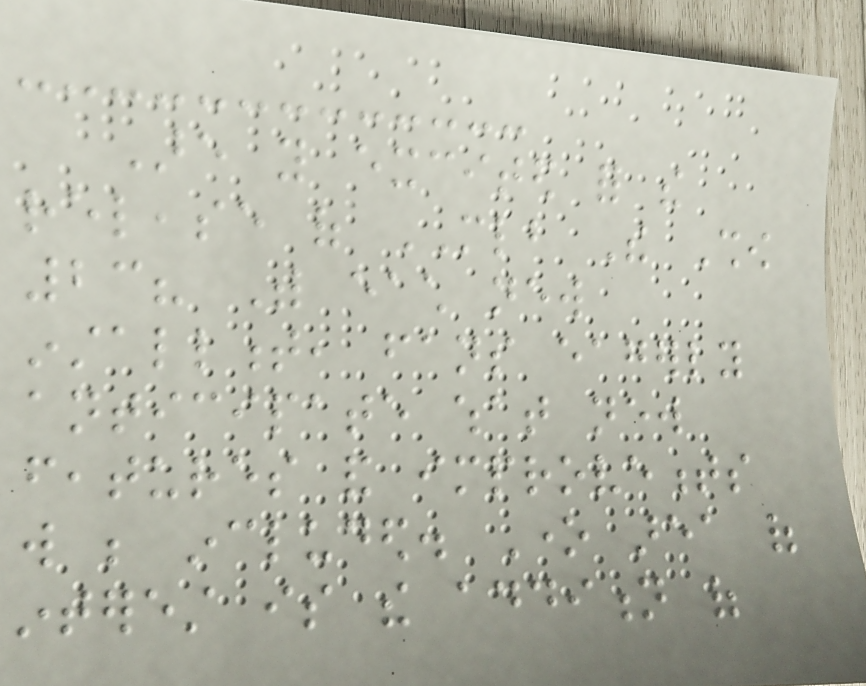Are you excited for the
release of MLB The Show
23? With each new
installment, fans eagerly
anticipate what new
features and improvements
will be included. One area of
interest is the addition of
